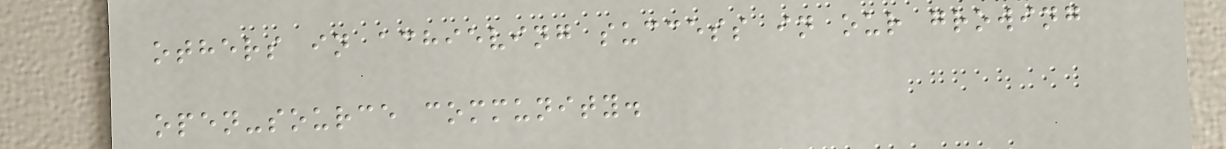others in achieving success in our growing
open-source community.
